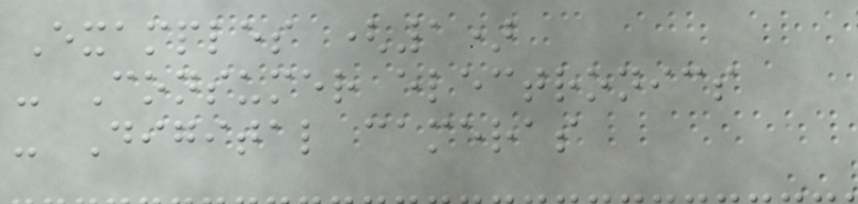Examples (1)
- Consumer electronics
- Digital cameras
